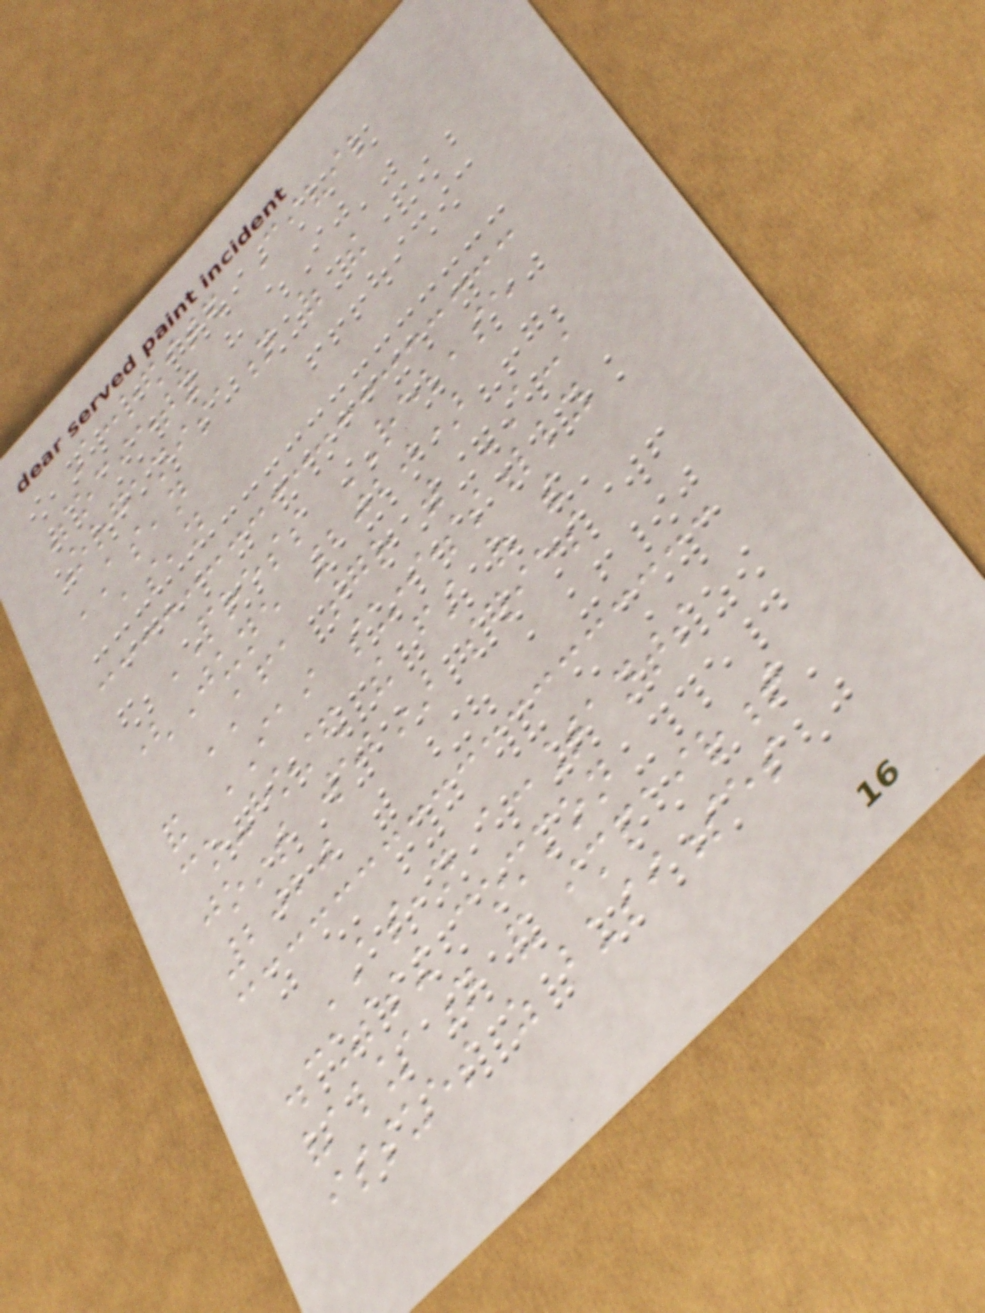Accredited Civil
Society
Organisation of the
ASEAN
asean
PRESS RELEASE
(June 2020)
AFA together with ACCA
and IAI successfully
co-hosted the first of the
joint webinar series
2020
ASEAN accountants
discussing common
valuation and impairment
issues as businesses
